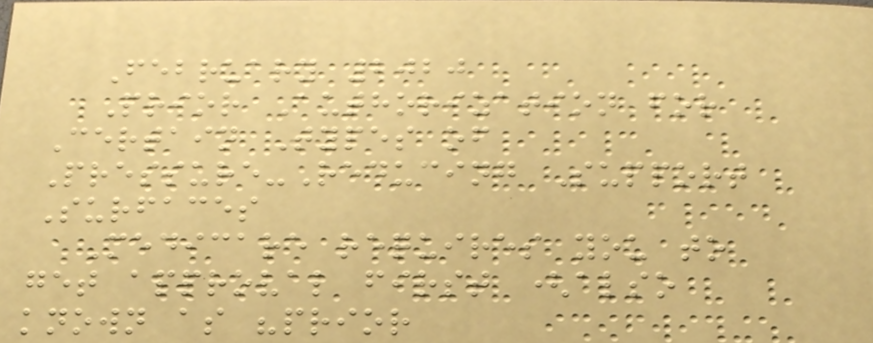February 2020
Prior Authorization for
Certain Types of
Pressure-Reducing Support
Surfaces
Medicare requires you to
get approval first (also
known as "prior
